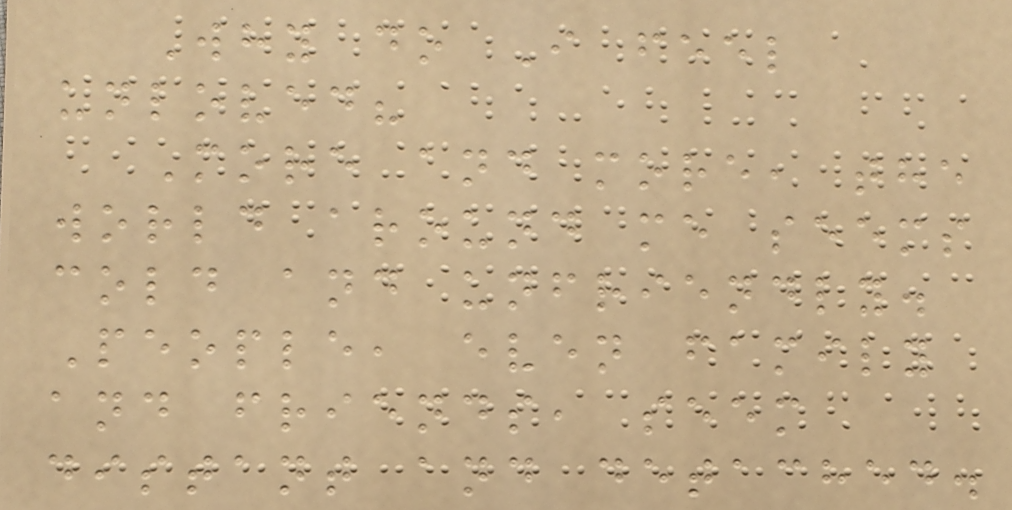Why do I feel
unloved?
More and more, the
world around me seems
cold and unfriendly.
People, even family
and friends, seem
distant and detached.
